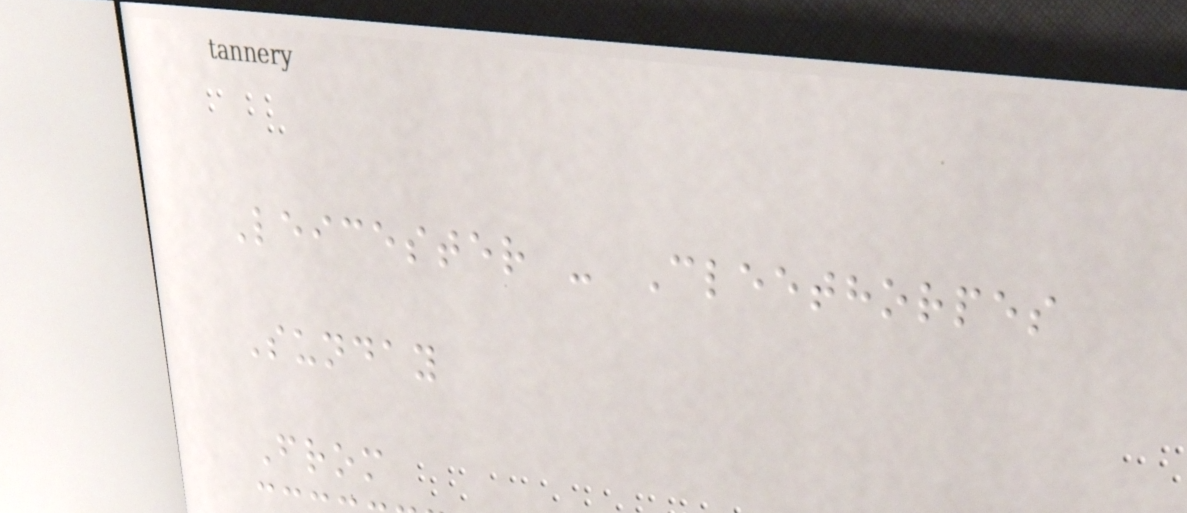Leicester - Cleethorpes
Sunday
From
